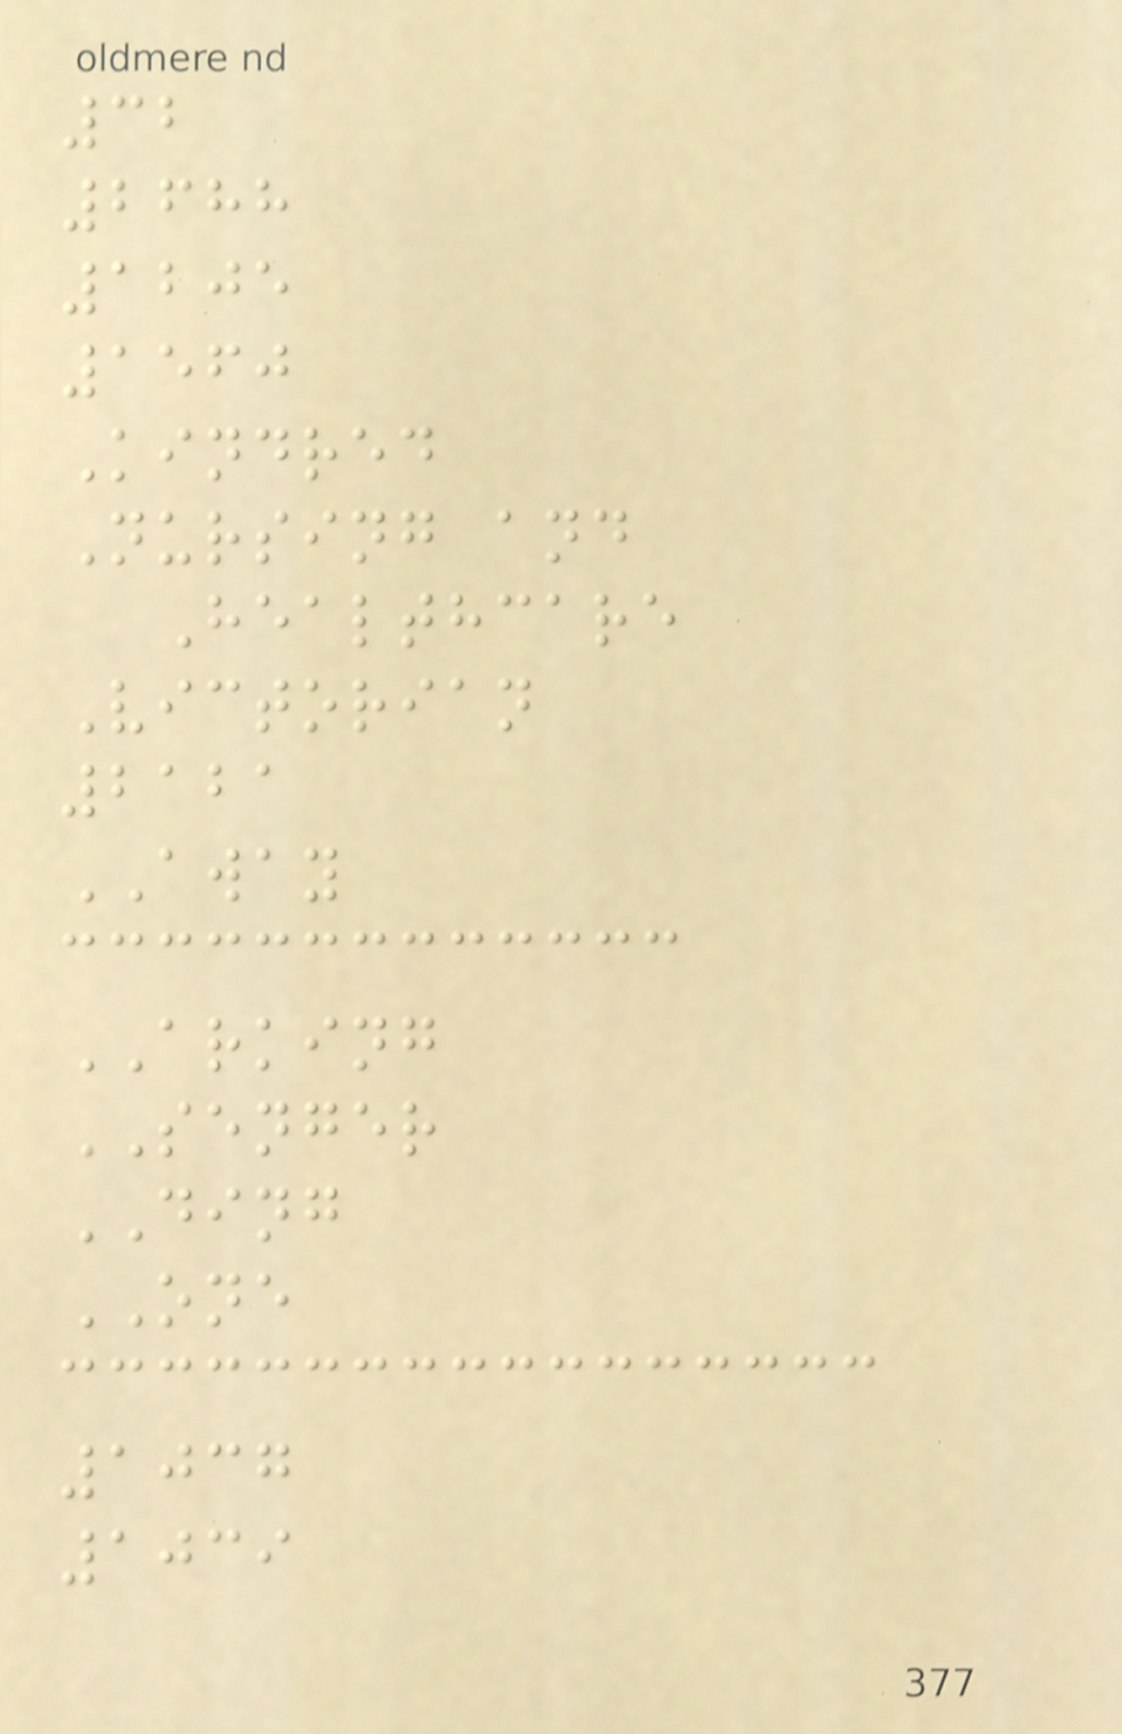32
2688
1205
1560
Kindred
Nursing and
Healthcare
Victorian
2121
AWAY
ARKING
SENGER
DING
ONE
1037
1039
